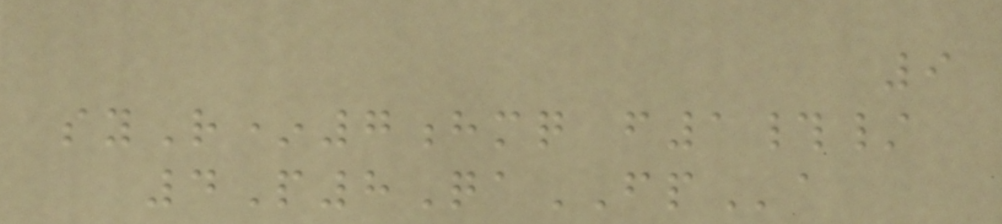9
syR*7hmq f1#/
4P8QaFPa
